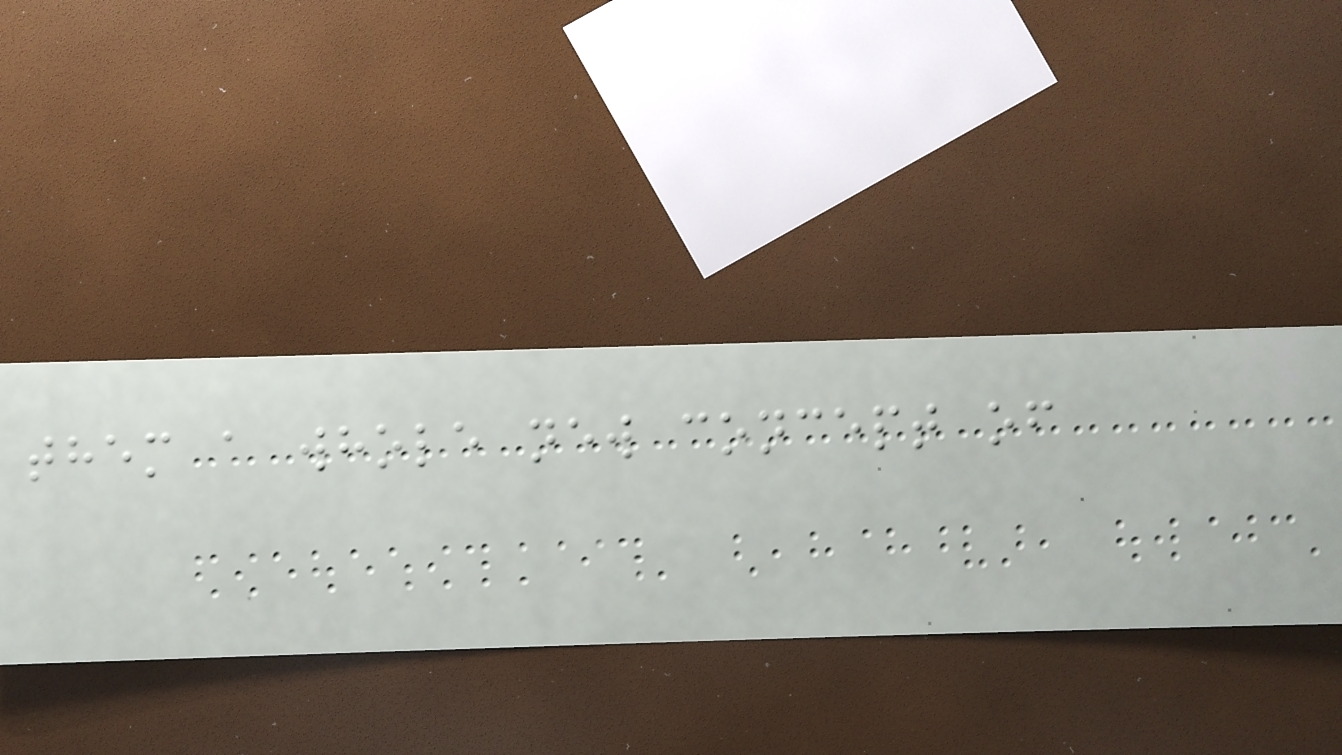them a whole new concept of
